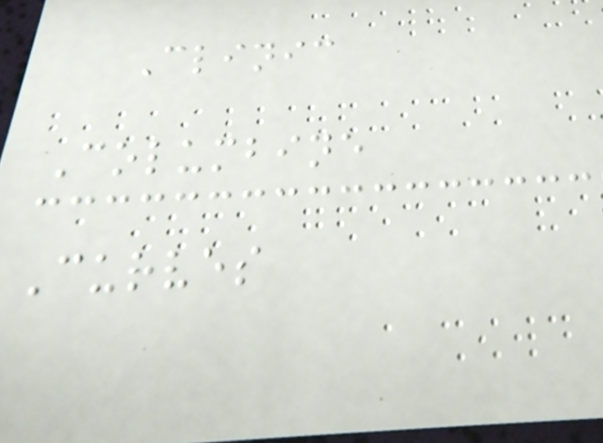Clinic
Columbine
Curves
